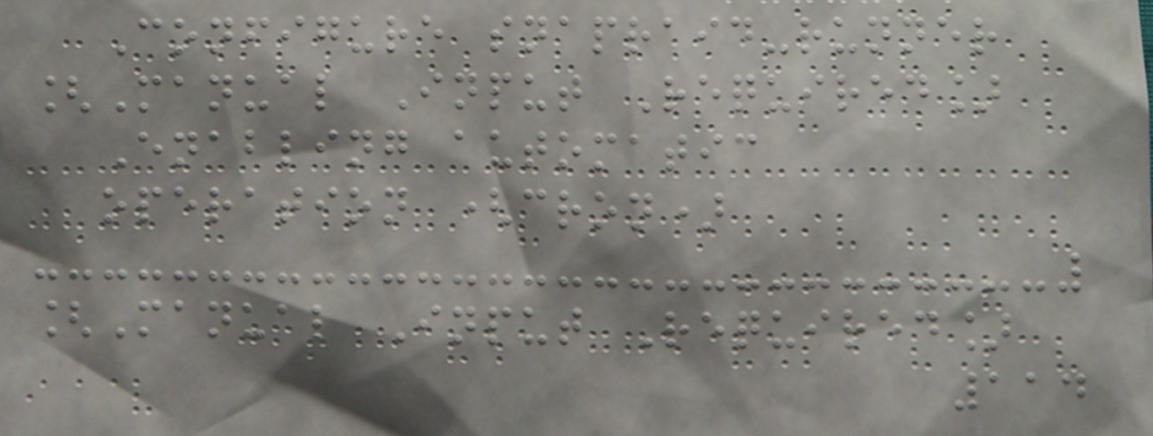Configure snapraid-runner
[Manual Input Required]
Enabling automatic
operation (cron)
[Manual Input Required]
114
